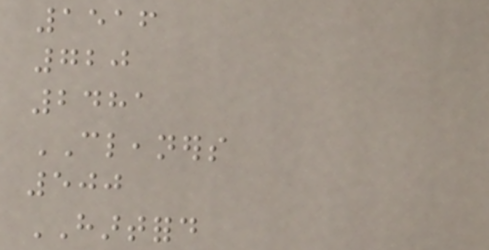1516
720
2481
CLEANERS
500
HARTFORD
